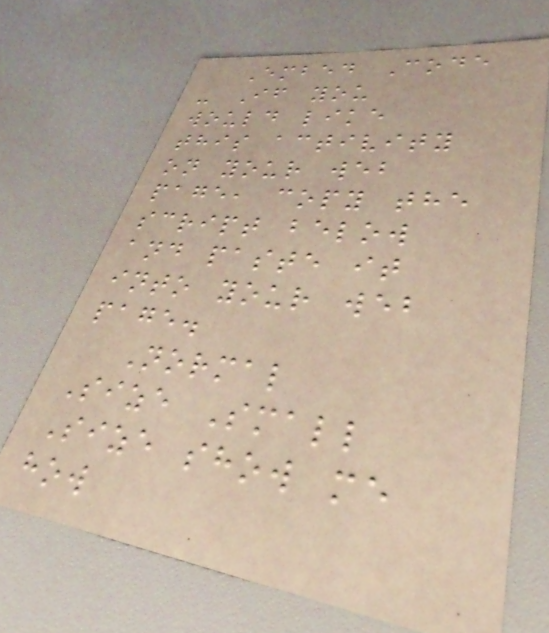Embed Code
- If you
would like
this activity
on your web
page, copy the
script below
and paste it
into your web
page.
Normal
Size Small
Size show me
how
